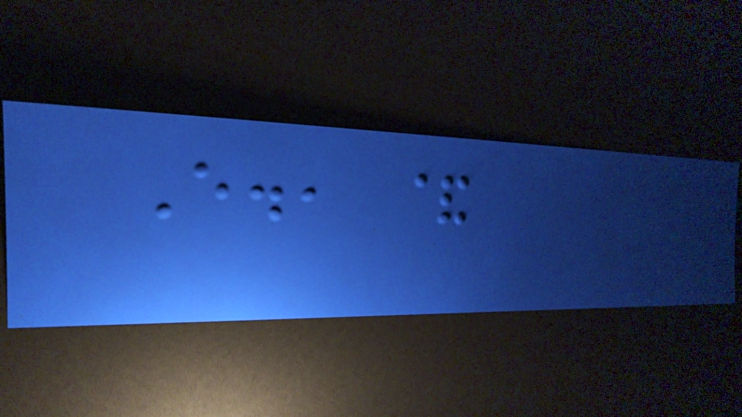E., &
